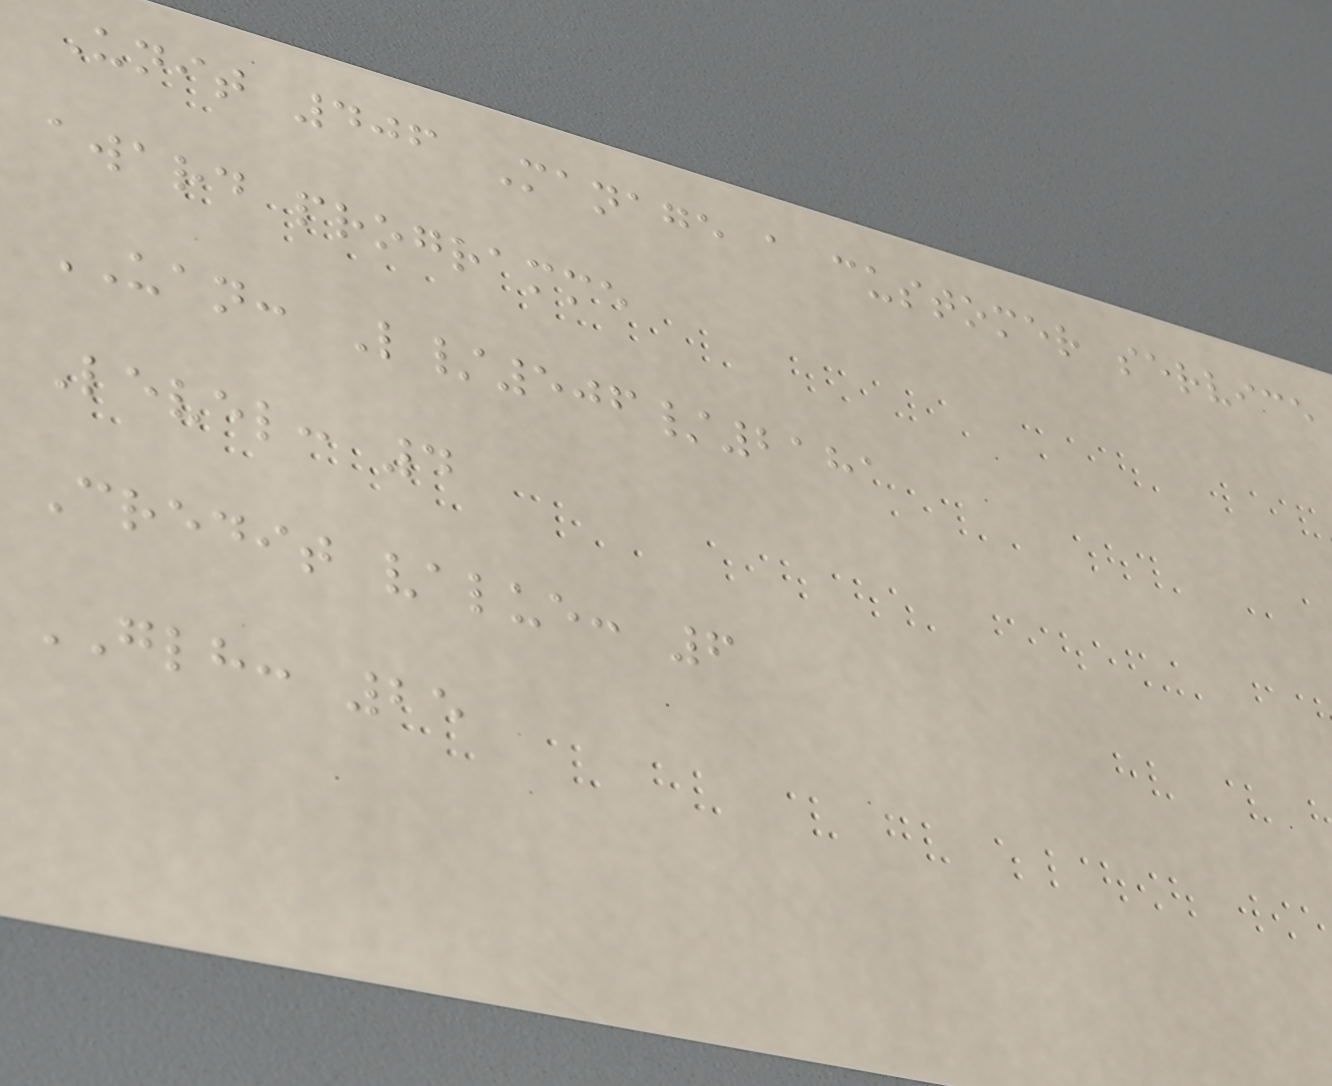Unit 406 Manage a customer service
award programme
UAN: L/506/2181
Level: 4
Credit value: 6
GLH: 25
